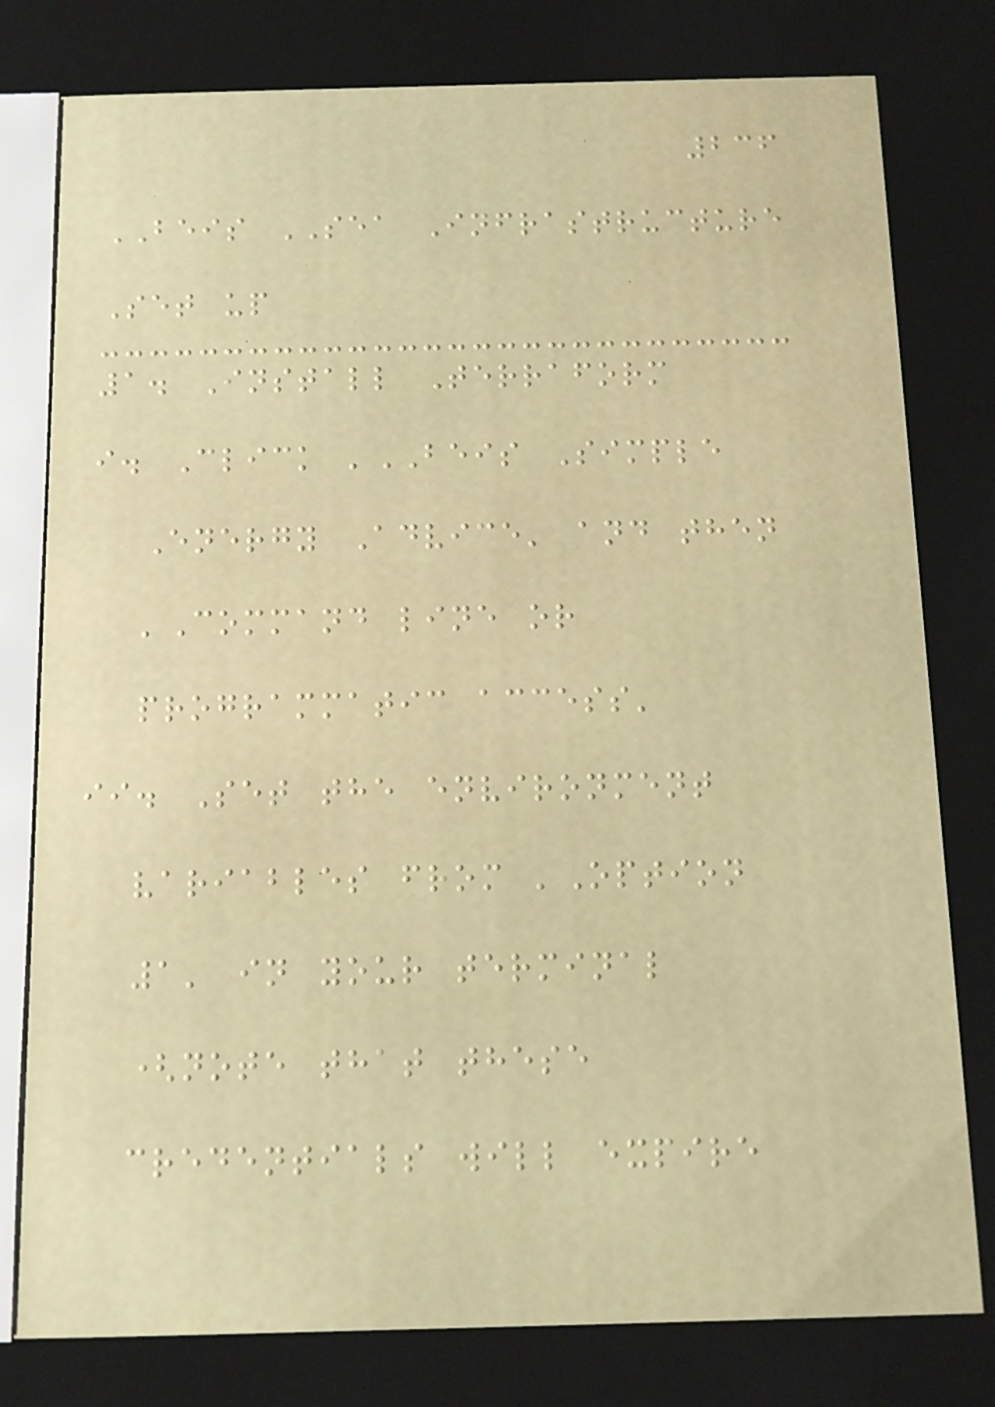236
BEIS SEA Infrastructure
Set up
1. Install Terraform
i. Click 'BEIS Simple
Energy Advice' and then
'Command line or
programmatic access'
ii. Set the environment
variables from 'Option
1' in your terminal
(note that these
credentials will expire
